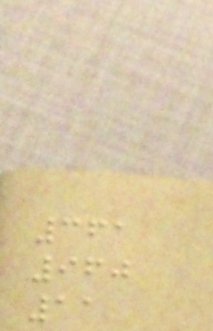361
960
11
